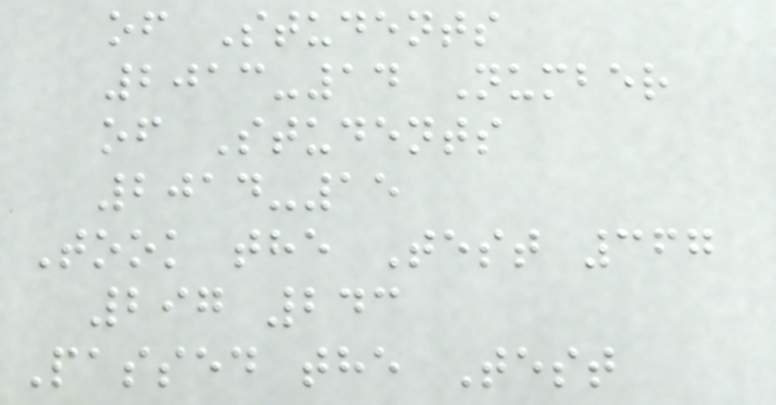of Students
2013-14 Number
of Students
2014-15
Took the Test 367
297 243
Passed the Test
